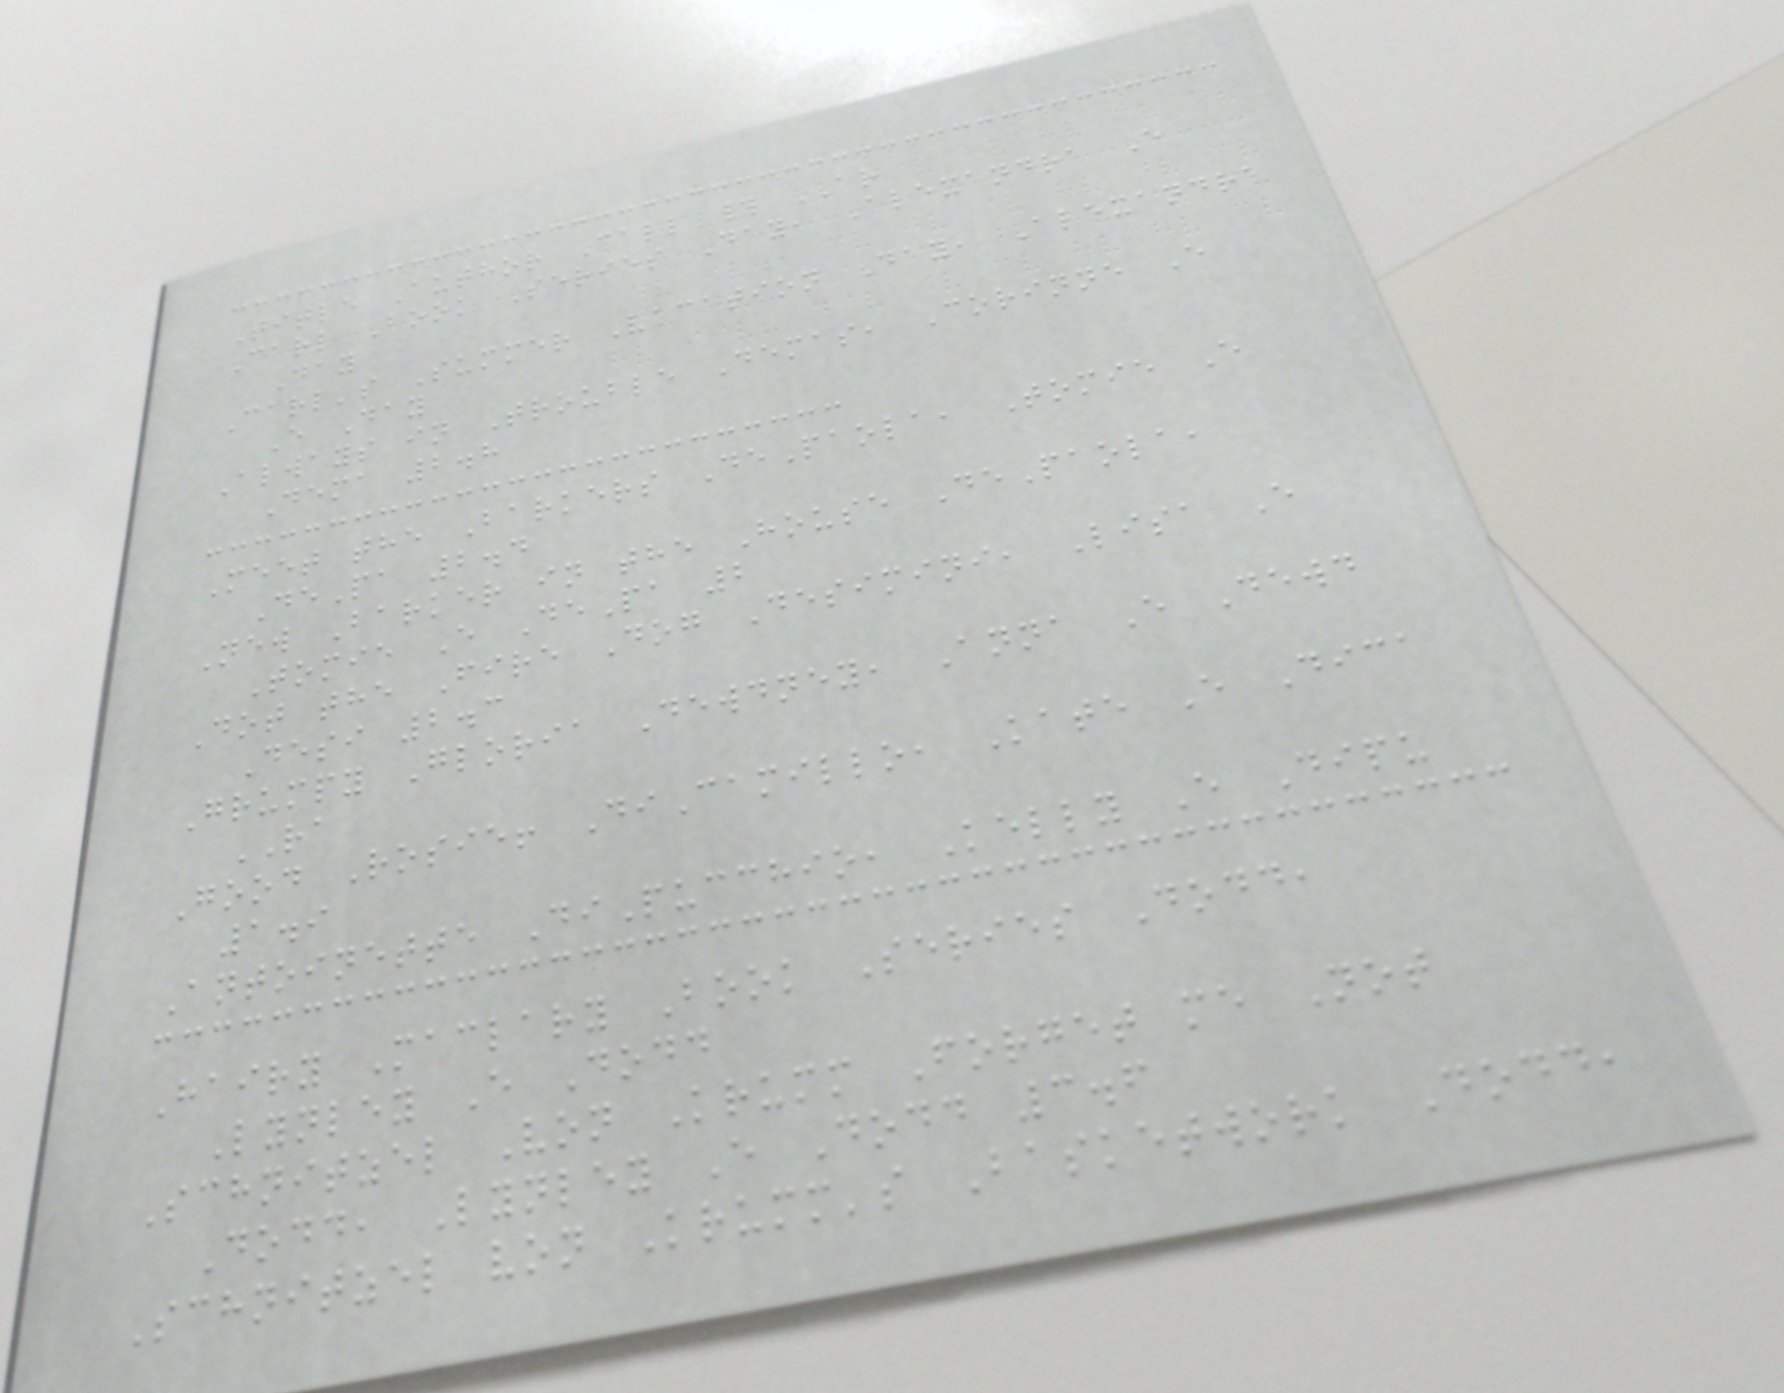Title Author Call # AR
Carl Book Series Day, Alexandra E
Day
Carl's Summer Vacation Day, Alexandra
E Day
Always in Trouble Demas, Corinne E
Dema 2.8
Meet the Barkers DePaola, Tomie E
DePa 2.4
New Barker in the House DePaola,
Tomie E DePa 2
Dot the Fire Dog Desimini, Lisa E
Desi 2.3
Grumpy Gloria Dewdney, Anna E Dewd
RA
Good Rosie! DiCamillo, Kate E Dica
1.9
Antoinette DiPucchio, Kelly E Dipu
Hairy Maclary Book Series Dodd,
Lynley E Dodd
Schnitzel Von Krumm Forget me Not
Dodd, Lynley E Dodd 3.6
Schnitzel von Krumm's Basketwork Dodd,
